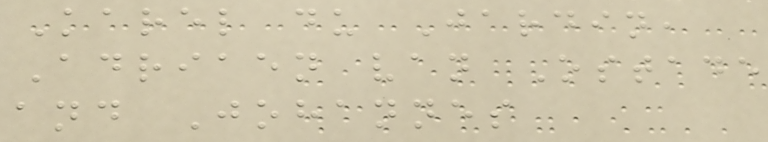Karel du Jardin,
Adriaen van Ostade
and Johannes
